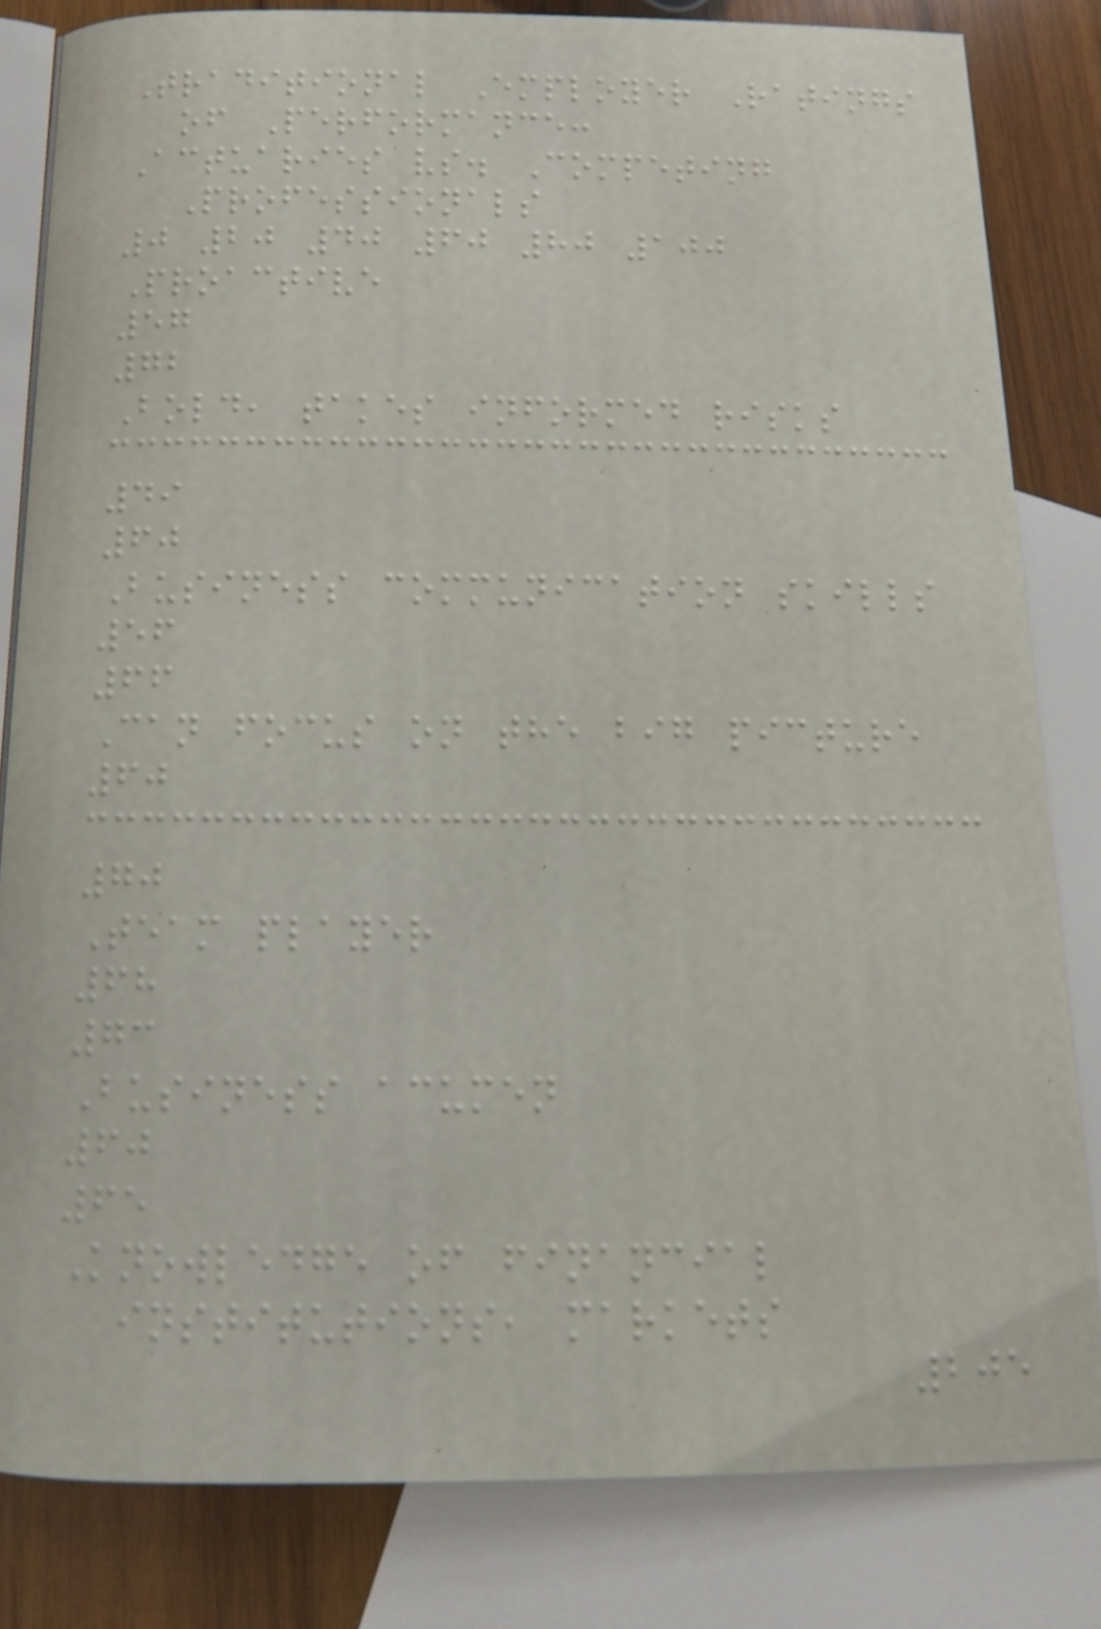Traditional Employer Ratings
of Performance:
Actuaries vs. Competing
Professionals
0 20 40 60 80 100
Proactive
57
72
Bold, takes informed risks
49
60
Business communication skills
56
66
Can focus on the big picture
60
70
Team player
68
73
Business acumen
60
65
Knowledge of financial
institutions, markets
205
